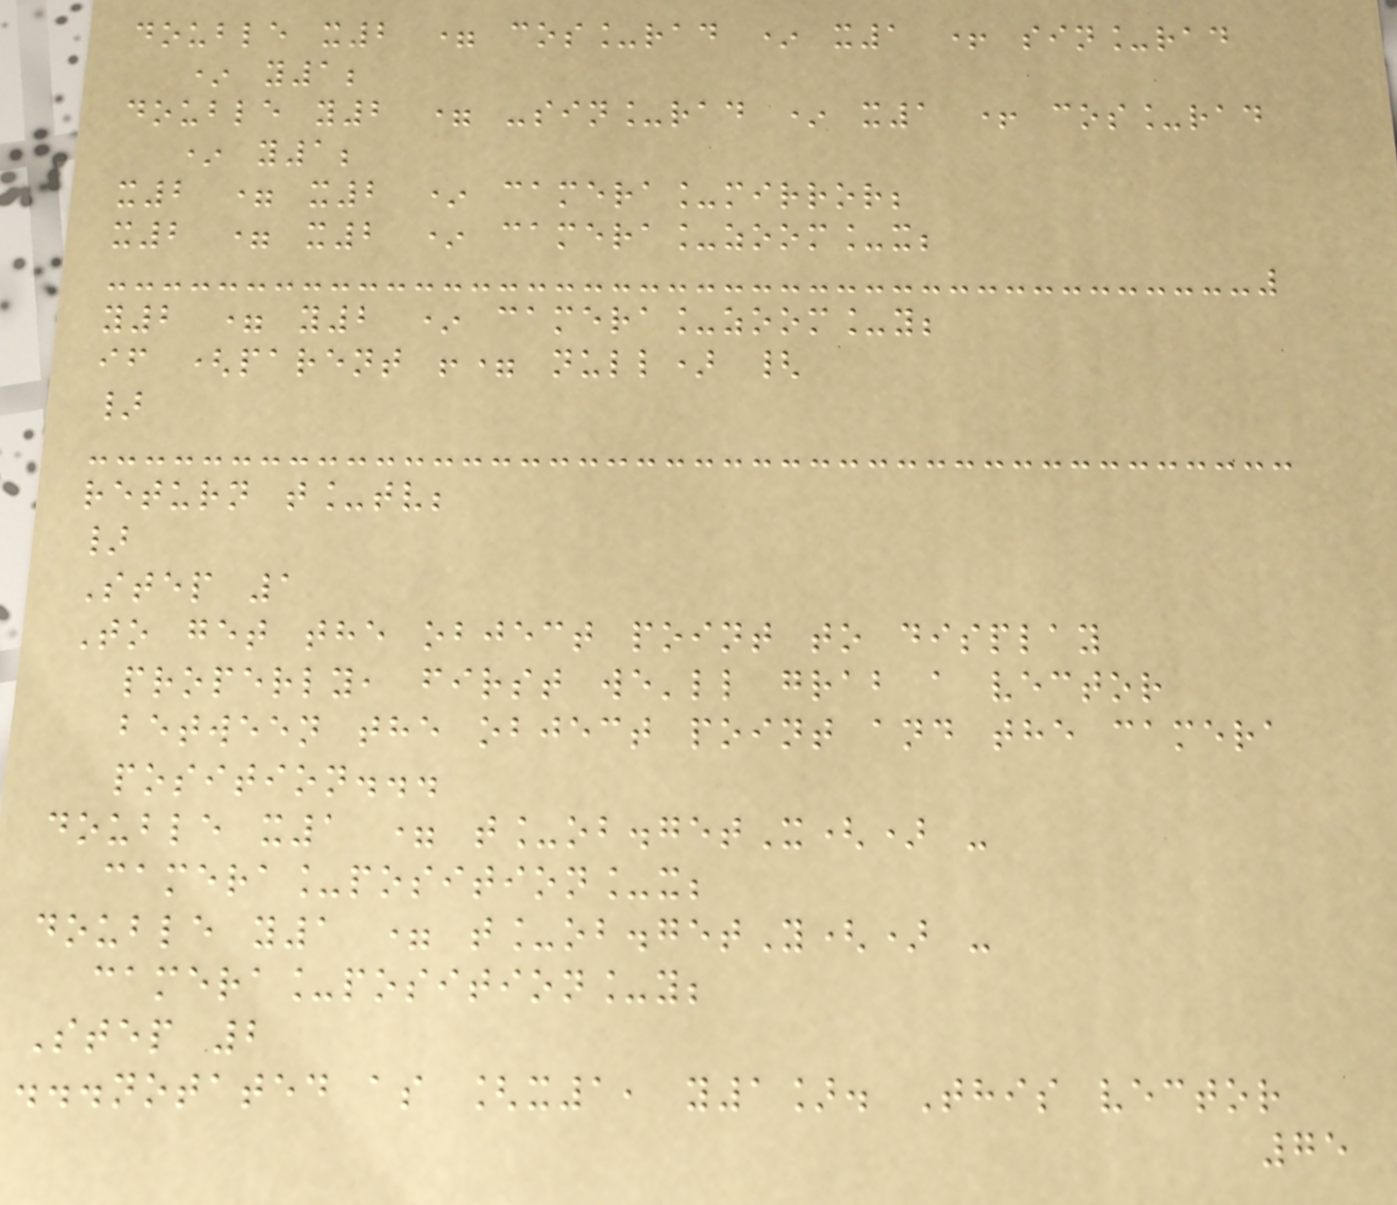double x2 = cos_rad * x1 + sin_rad
* y1;
double y2 = -sin_rad * x1 + cos_rad
* y1;
x2 = x2 * camera_mirror;
x2 = x2 * camera_zoom_x;
y2 = y2 * camera_zoom_y;
if (parent != null) {
}
return t_tv;
}
Step 1
To get the object point to display
properly, first we'll grab a vector
between the object point and the camera
position...
double x1 = t_ob.getX() -
camera_position_x;
double y1 = t_ob.getY() -
camera_position_y;
Step 2
...notated as [x1, y1]. This vector
75
